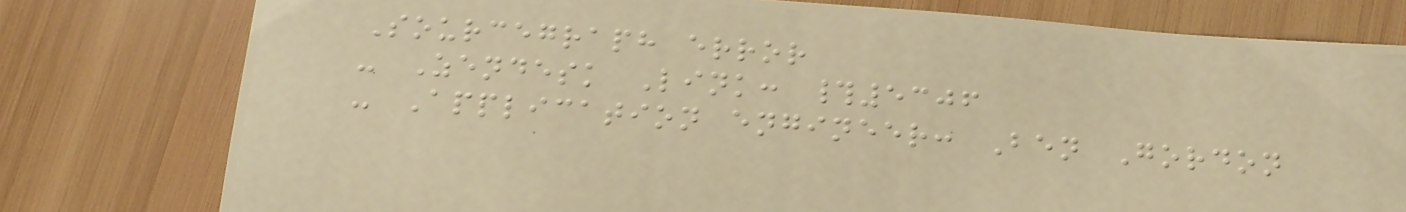Sourcegraph error
- Zendesk Link: #5306
- Application engineer: Ben Gordon
